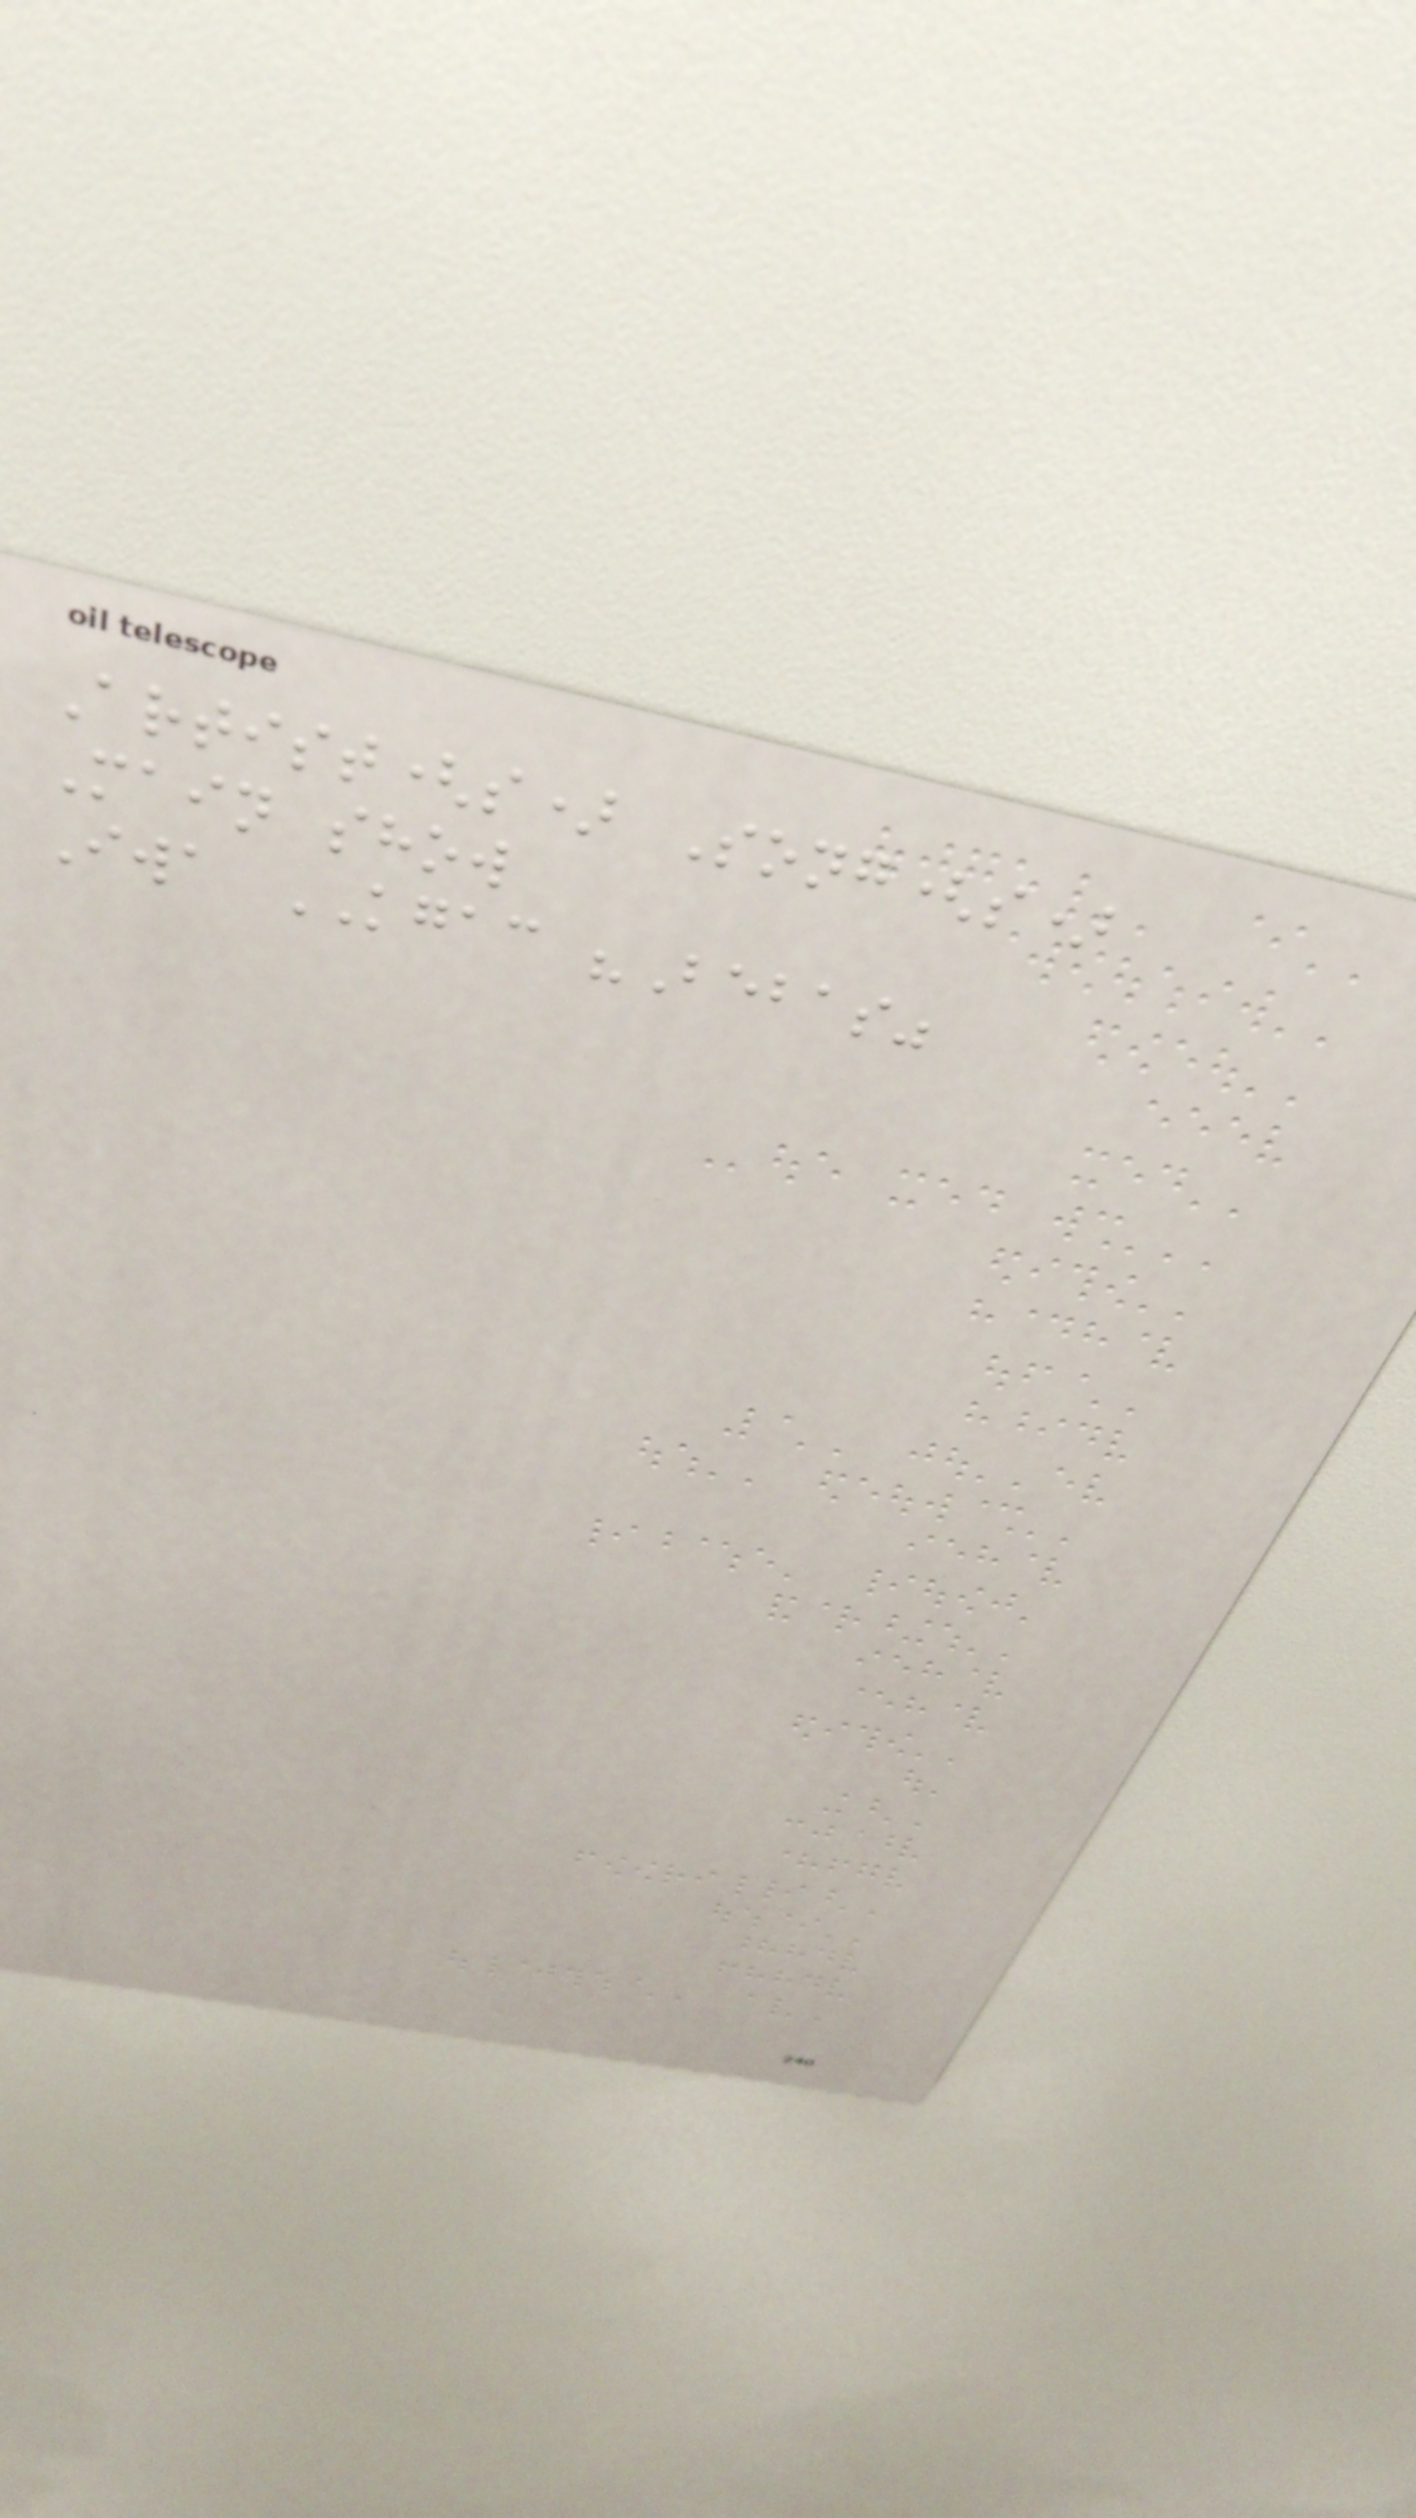Artist(s) Song(s)
Main show
Iwa KGAC "Bebas"
